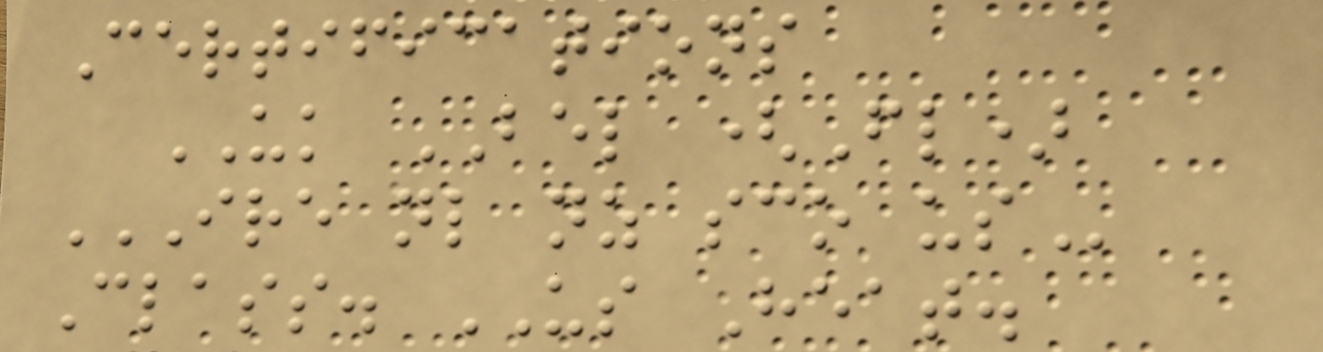Certifications
UK BEL (Fl)
IRE NL NZ SCO US
Class. US Heat.
